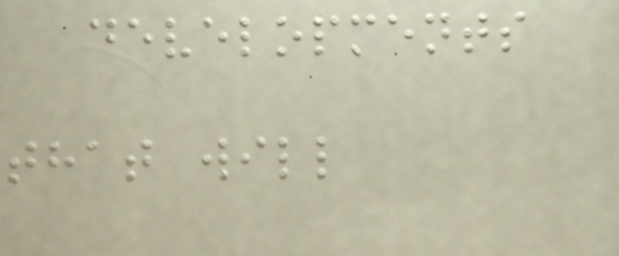developments
that will
